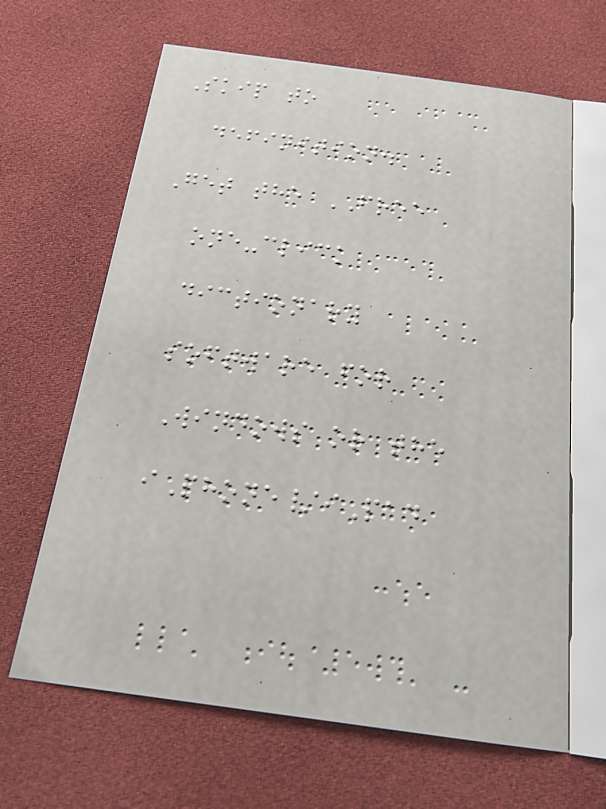Skip to
definition.
Get the FREE
one-click
dictionary
software for
Windows or the
iPhone/iPad
